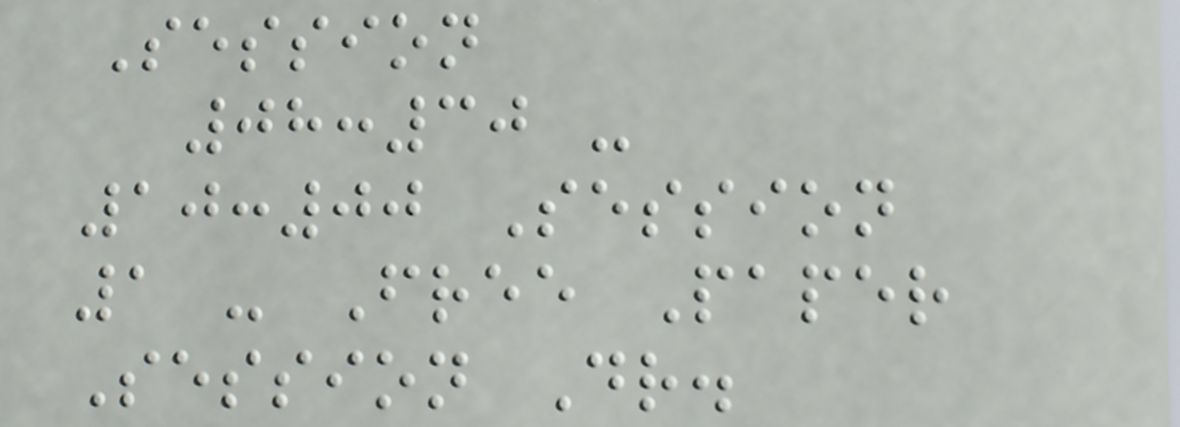Session
08:30 -
10:00 Session
1 - Free Paper
Session Dr.
